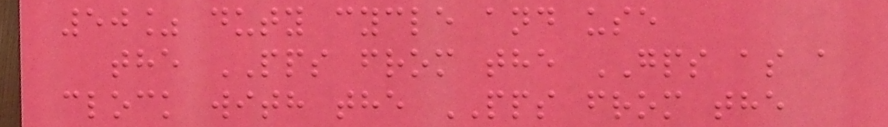50% duty cycle and use
the PPS from the GPS as a
clock with the PPS from the
